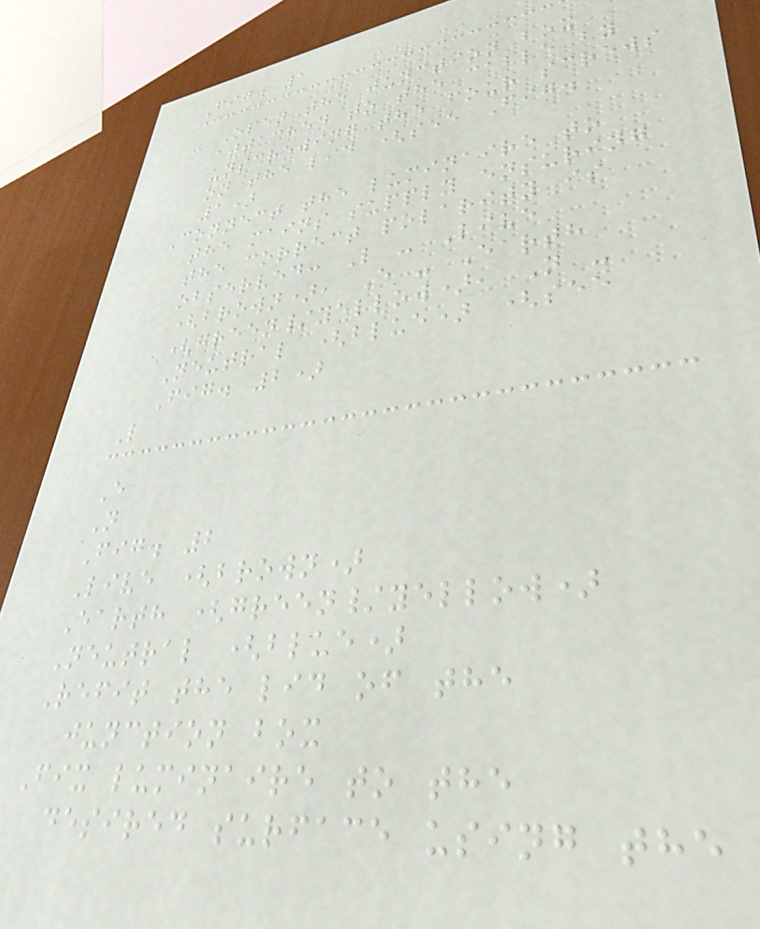Fig. 1
- Open the junction box
attached to the cable by
unscrewing the four screws
on the lid (see Fig.
1)
Connect the luminaire to
the mains supply ensuring
the correct polarity is
observed: L - Live
(brown), E - Earth
(green/yellow), N -
Neutral (blue) (see
Fig. 2)
L
E
N
Fig. 2
Live (brown)
Earth (green/yellow)
Neutral (blue)
Refit the lid of the
junction box
Fix luminaire to the
desired surface using the
